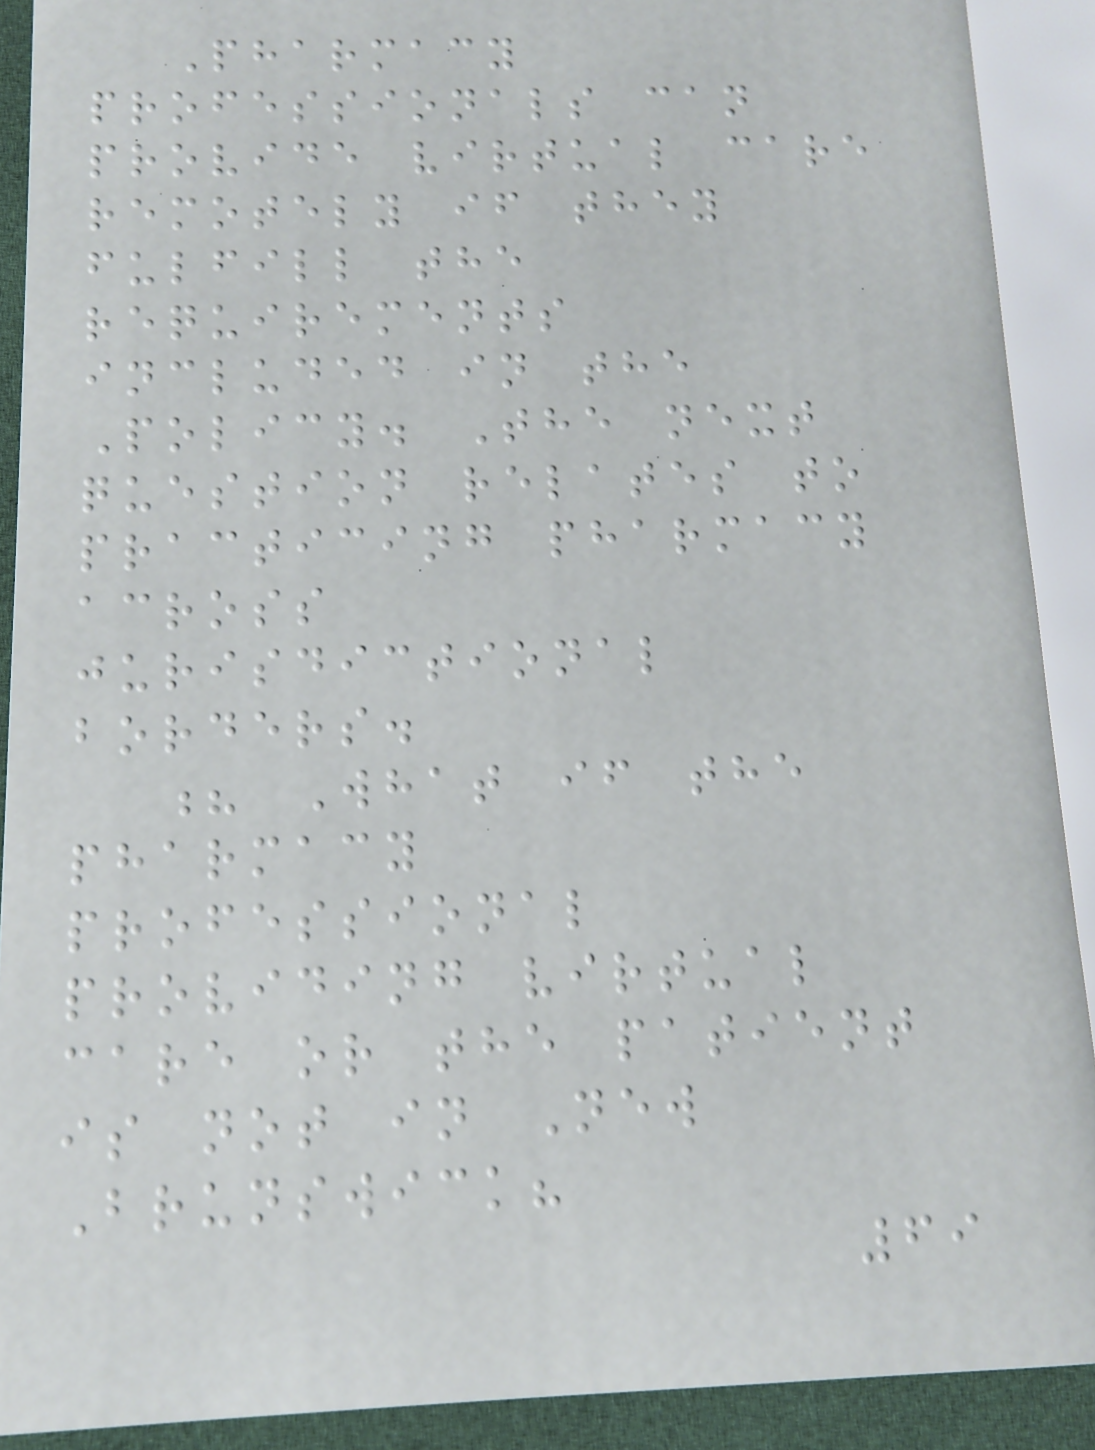Pharmacy
professionals can
provide virtual care
remotely if they
fulfill the
requirements
included in the
Policy. The next
question relates to
practicing pharmacy
across
jurisdictional
borders.
? What if the
pharmacy
professional
providing virtual
care or the patient
is not in New
Brunswick?
69
